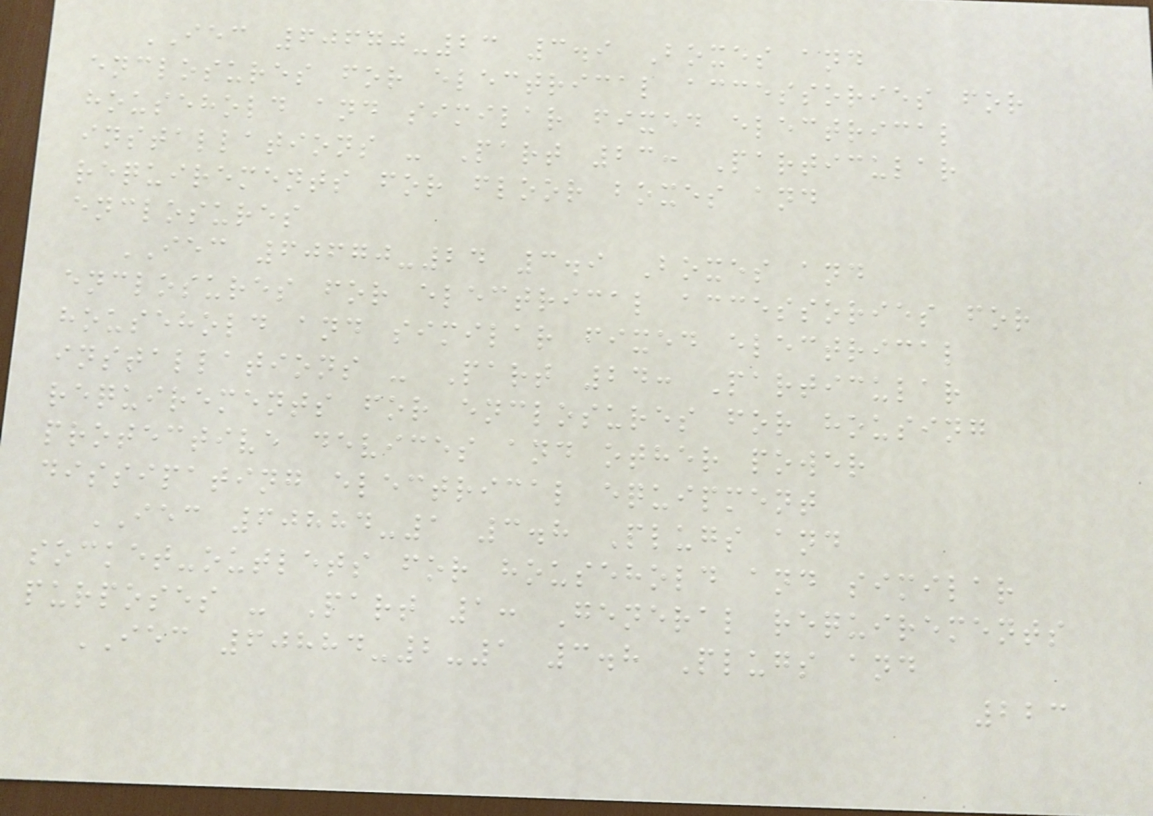IEC 60670-23 3.9 Boxes and
enclosures for electrical accessories for
household and similar fixed electrical
installations - Part 23: Particular
requirements for floor boxes and
enclosures
IEC 60670-24 3.9 Boxes and
enclosures for electrical accessories for
household and similar fixed electrical
installations - Part 24: Particular
requirements for enclosures for housing
protective devices and other power
dissipating electrical equipment
IEC 60884-1 3.8 Plugs and
socket-outlets for household and similar
purposes - Part 1: General requirements
IEC 60884-2-1 3.8 Plugs and
223
